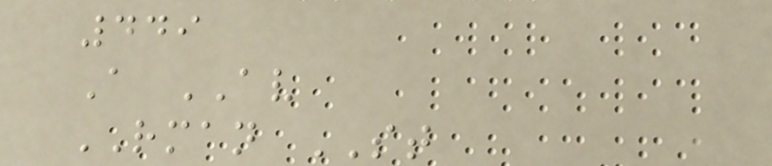449
A AV
RMAN ST
